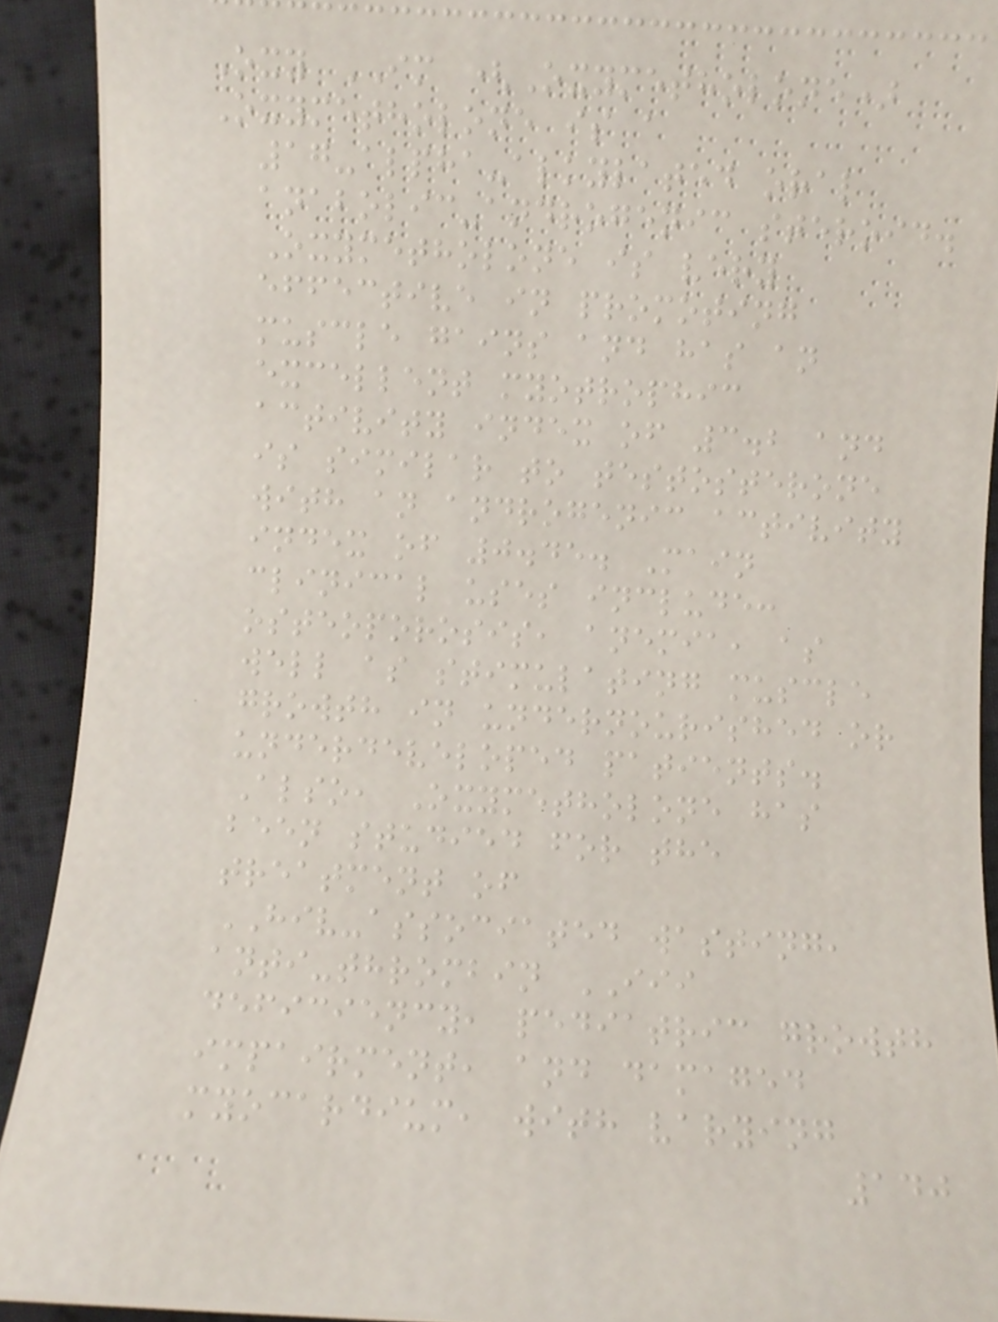Oxy IM (Oxymetholone)
Oxymetholone is a
17-alpha-alkylated oral
anabolic-androgenic steroid.
Oxymetholone is very
effective in promoting
muscle gains and has an
excellent myotrophic
activity index of 3.2 and
is similar to testosterone
with an androgenic activity
index of 0.45. Main
clinical uses include:
osteoporosis, anemia, as
well as stimulating muscle
growth in undernourished or
underdeveloped patients.
Also, Oxymetholone has
been studied for the
treatment of
HIV-associated wasting,
anti-thrombin III
deficiency, pediatric growth
impairment, and damaged
myocardium, with varying
140
